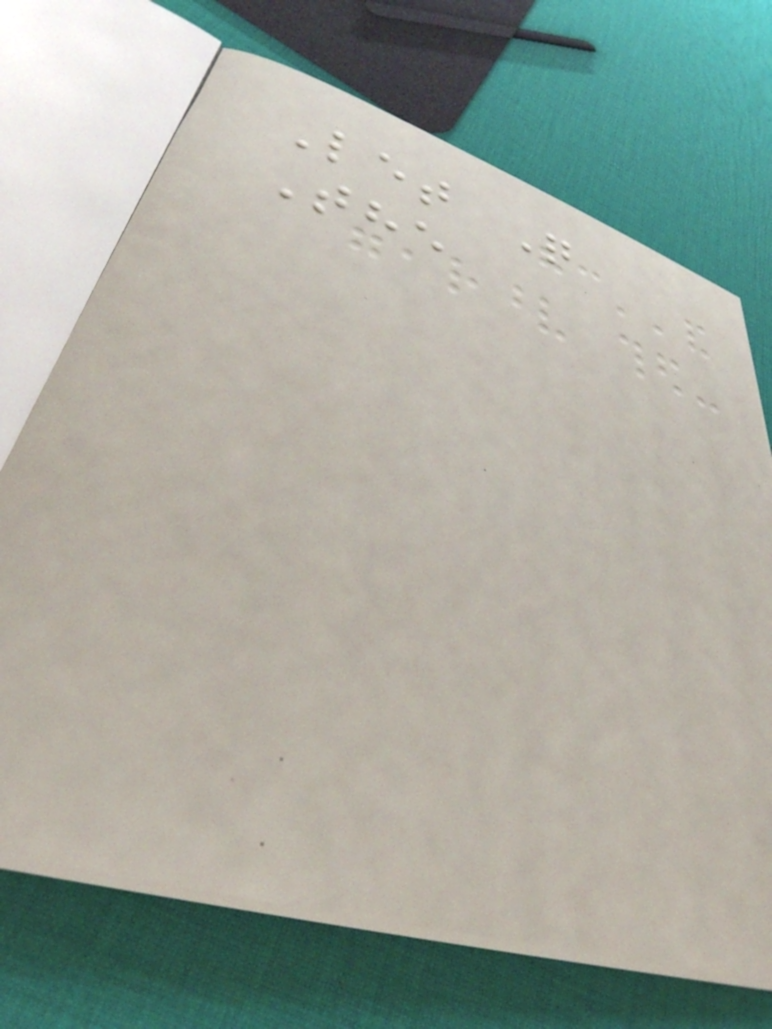Let Q
The
